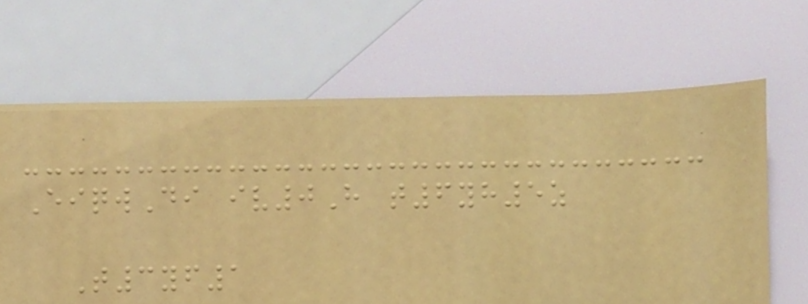EiqwDi iv0H t6yh5z
T3yf1
